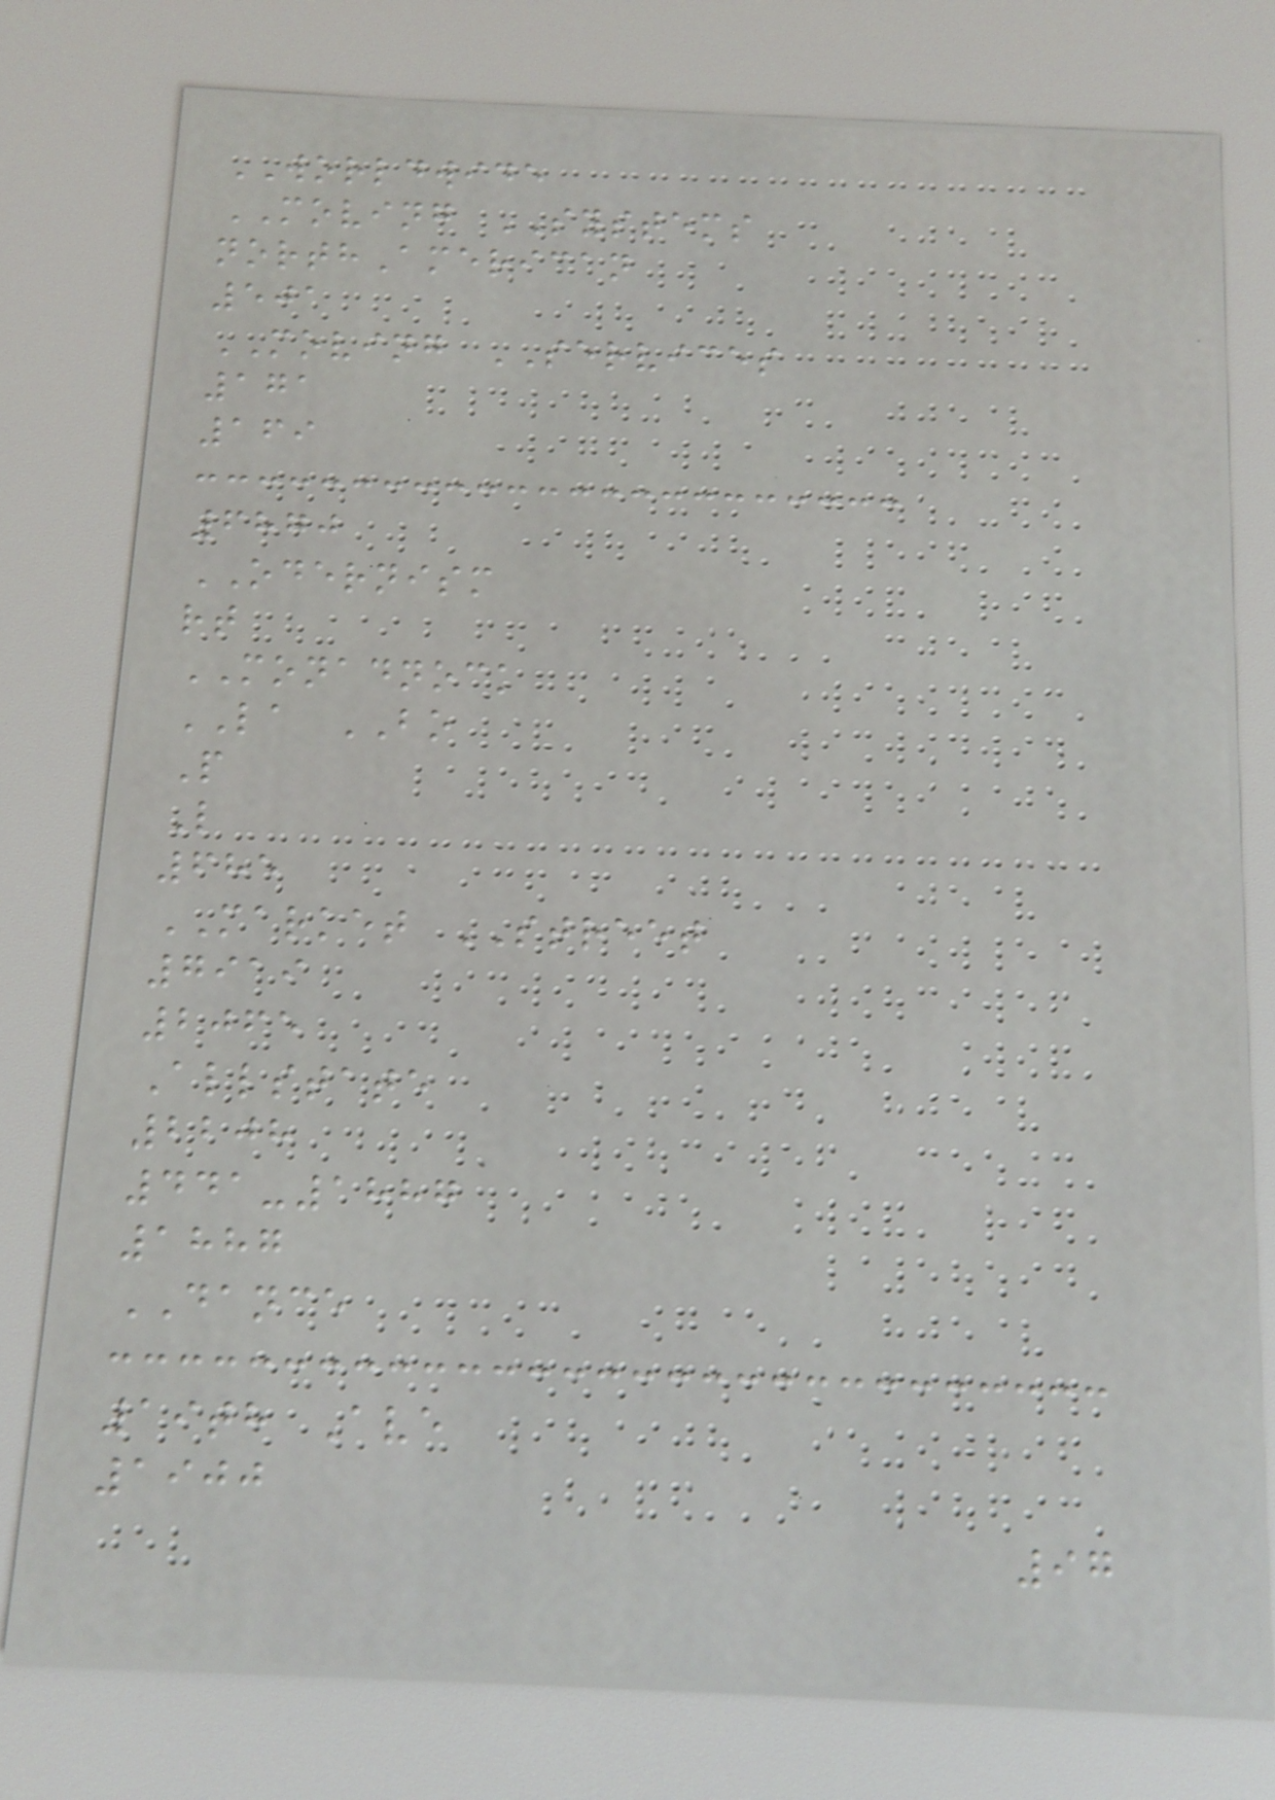WORLDWIDE
MOVING SYSTEMS
northAmerican
501
MOVING SERVICES
171
169
6870
ODERNISM
rt
MONADNOCK
LA BO
P
L
685
MARKET STREET
7919
2065
Allstate
2208
441-1887
1887
DANCE
19th Ave
1900
97
